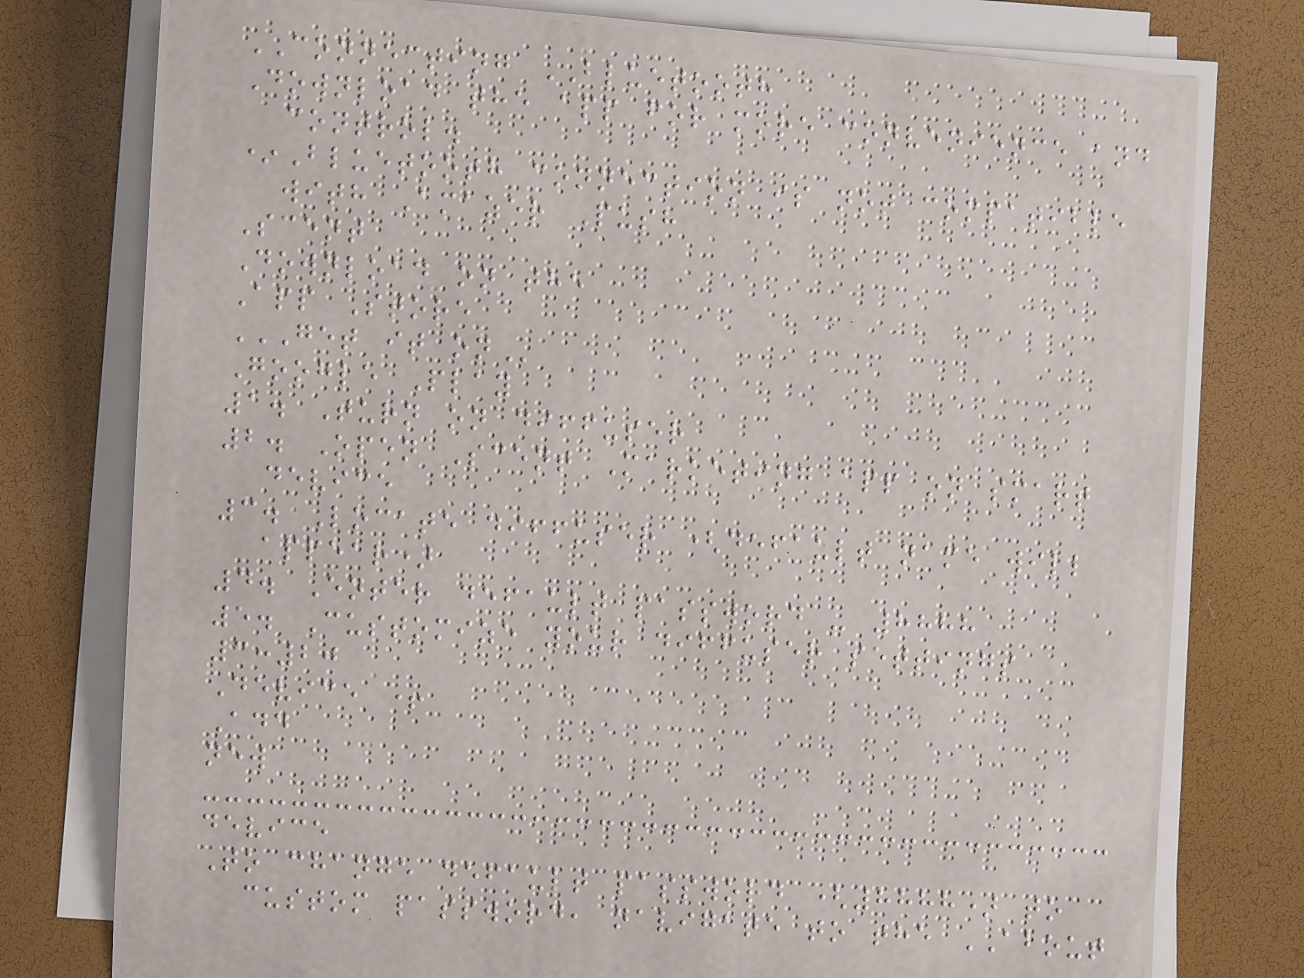CONNECTING BLUETOOTH
Download the app for more convenience and
control.
*Bluetooth connection is not compatible
with Amazer Push
Scent
Download on the
App Store
GET IT ON
Google Play
1. Turn on diffuser
2. Open Scent Marketing app on smart
device
3. Locate diffuser (default name will
appear)
4. Enter default password - 8888
5. Customize your diffuser settings
3:20
Device +
Add
new
device
To change default password (8888) to
custom password, navigate to the ABOUT
